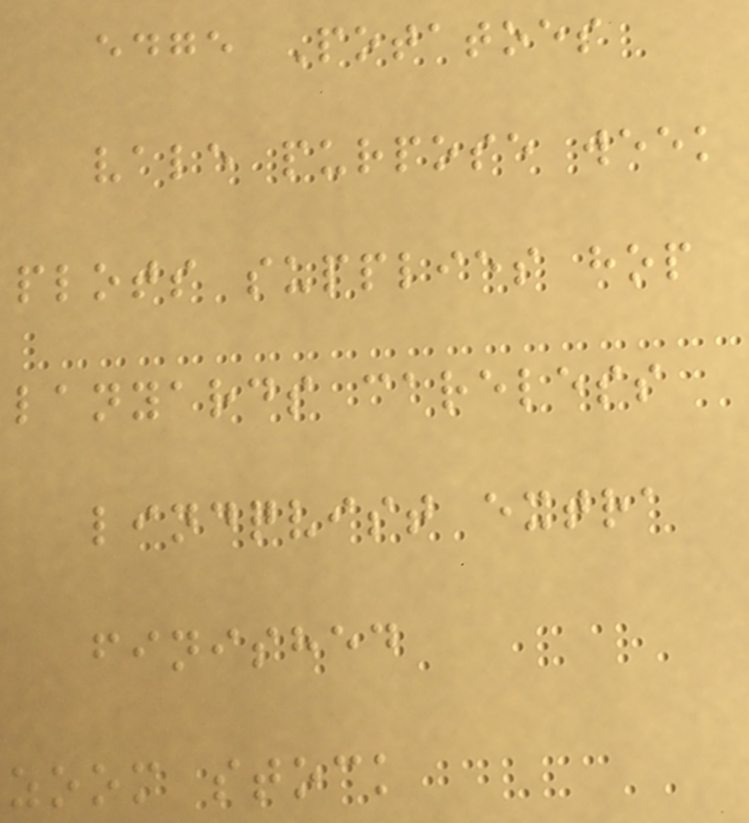edge Potatoes
vale purpose week
plots supplies hop
lanyards careless
lindqvist extra
finished
zoom stock
